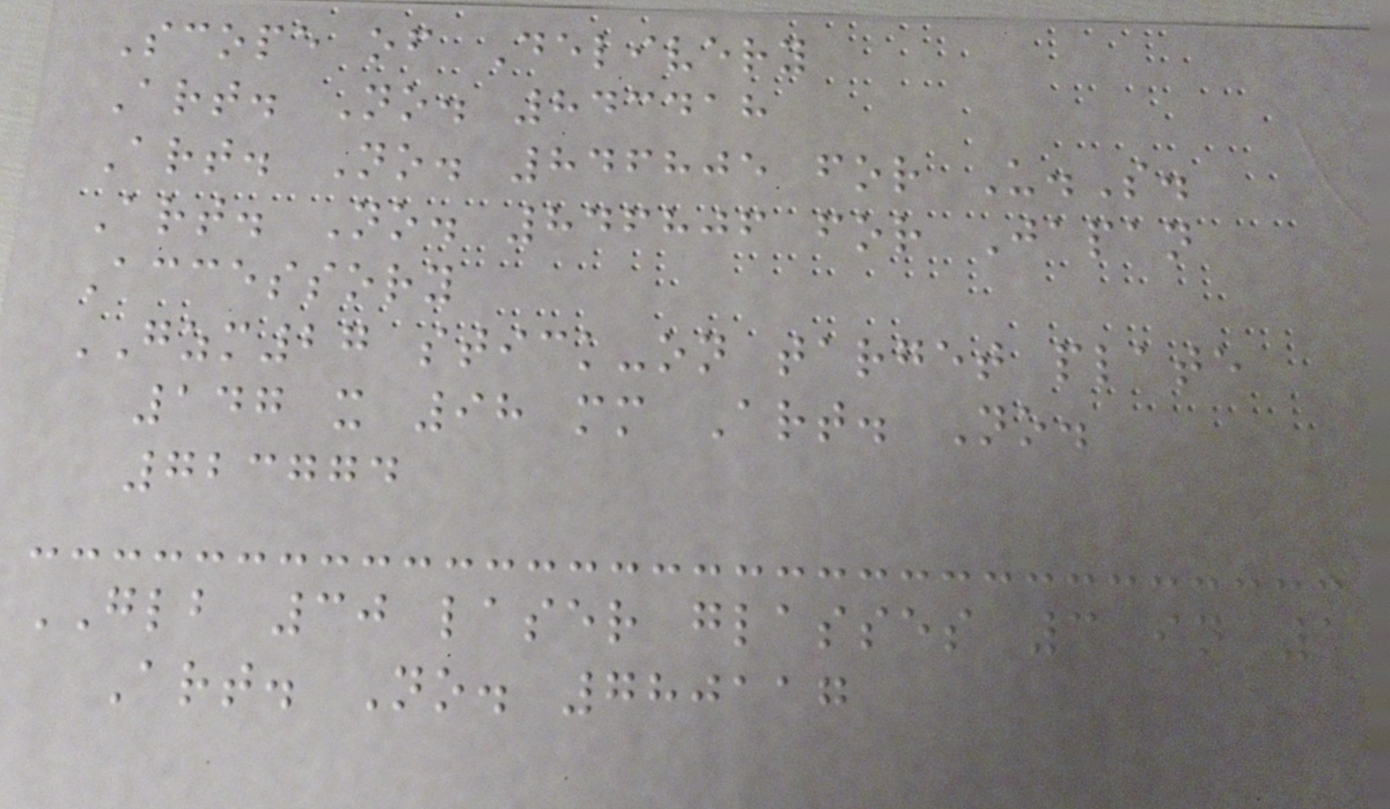Scope of Delivery
Art. No. 843418
Art. No. 846805 for U.S.
Art. No. 846806 for Japan
Accessory
GZM27 stick-on target plate
147 x 98 mm Art. No.
723774
GLB 30 laser glasses 3 in 1
Art. No. 780117
